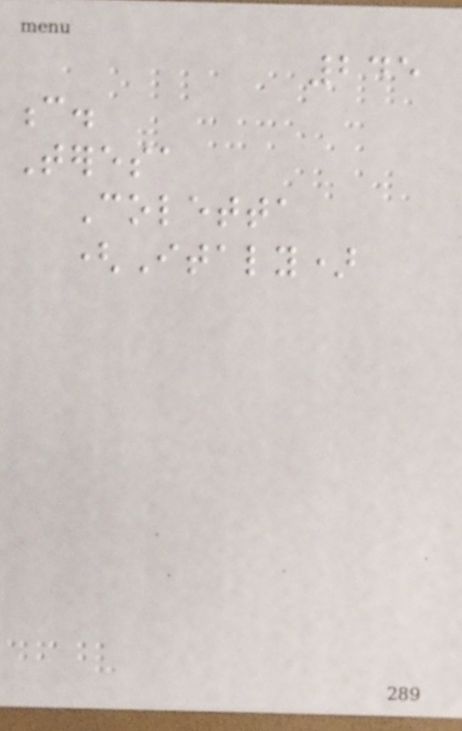245
c.
Teresa
Coletta
(Italy)
